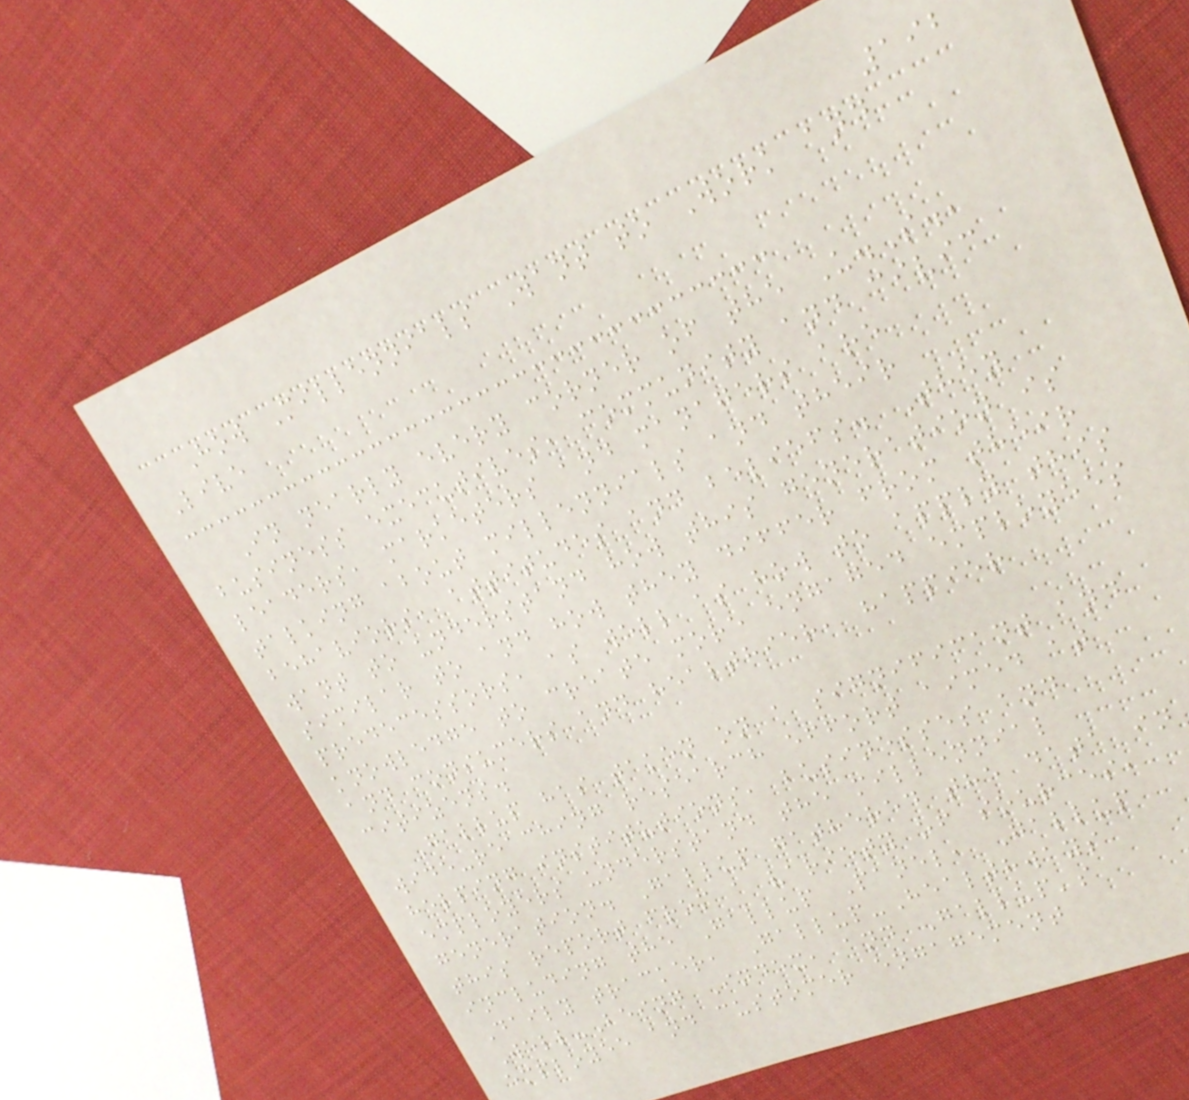192
How Millennials Want to Work and
Live
In nearly every corner of the U.S.,
business executives, community and civic
leaders, marketers and managers are
talking about millennials and their
behaviors, attitudes and beliefs. They
want to understand how this generation is
similar to and how they differ from their
predecessors, as well as how to apply this
knowledge to create more engaged employees
and consumers and healthier, happier
citizens.
Gallup has taken on a significant and
wide-reaching research effort aimed at
helping institutions, businesses and
employers understand the millennial
generation. Gallup gathered the data in
this report from a variety of sources,
including the Gallup Panel, Gallup
Daily tracker, Gallup-Healthways
Well-Being Index, and Gallup's
employee and customer engagement
